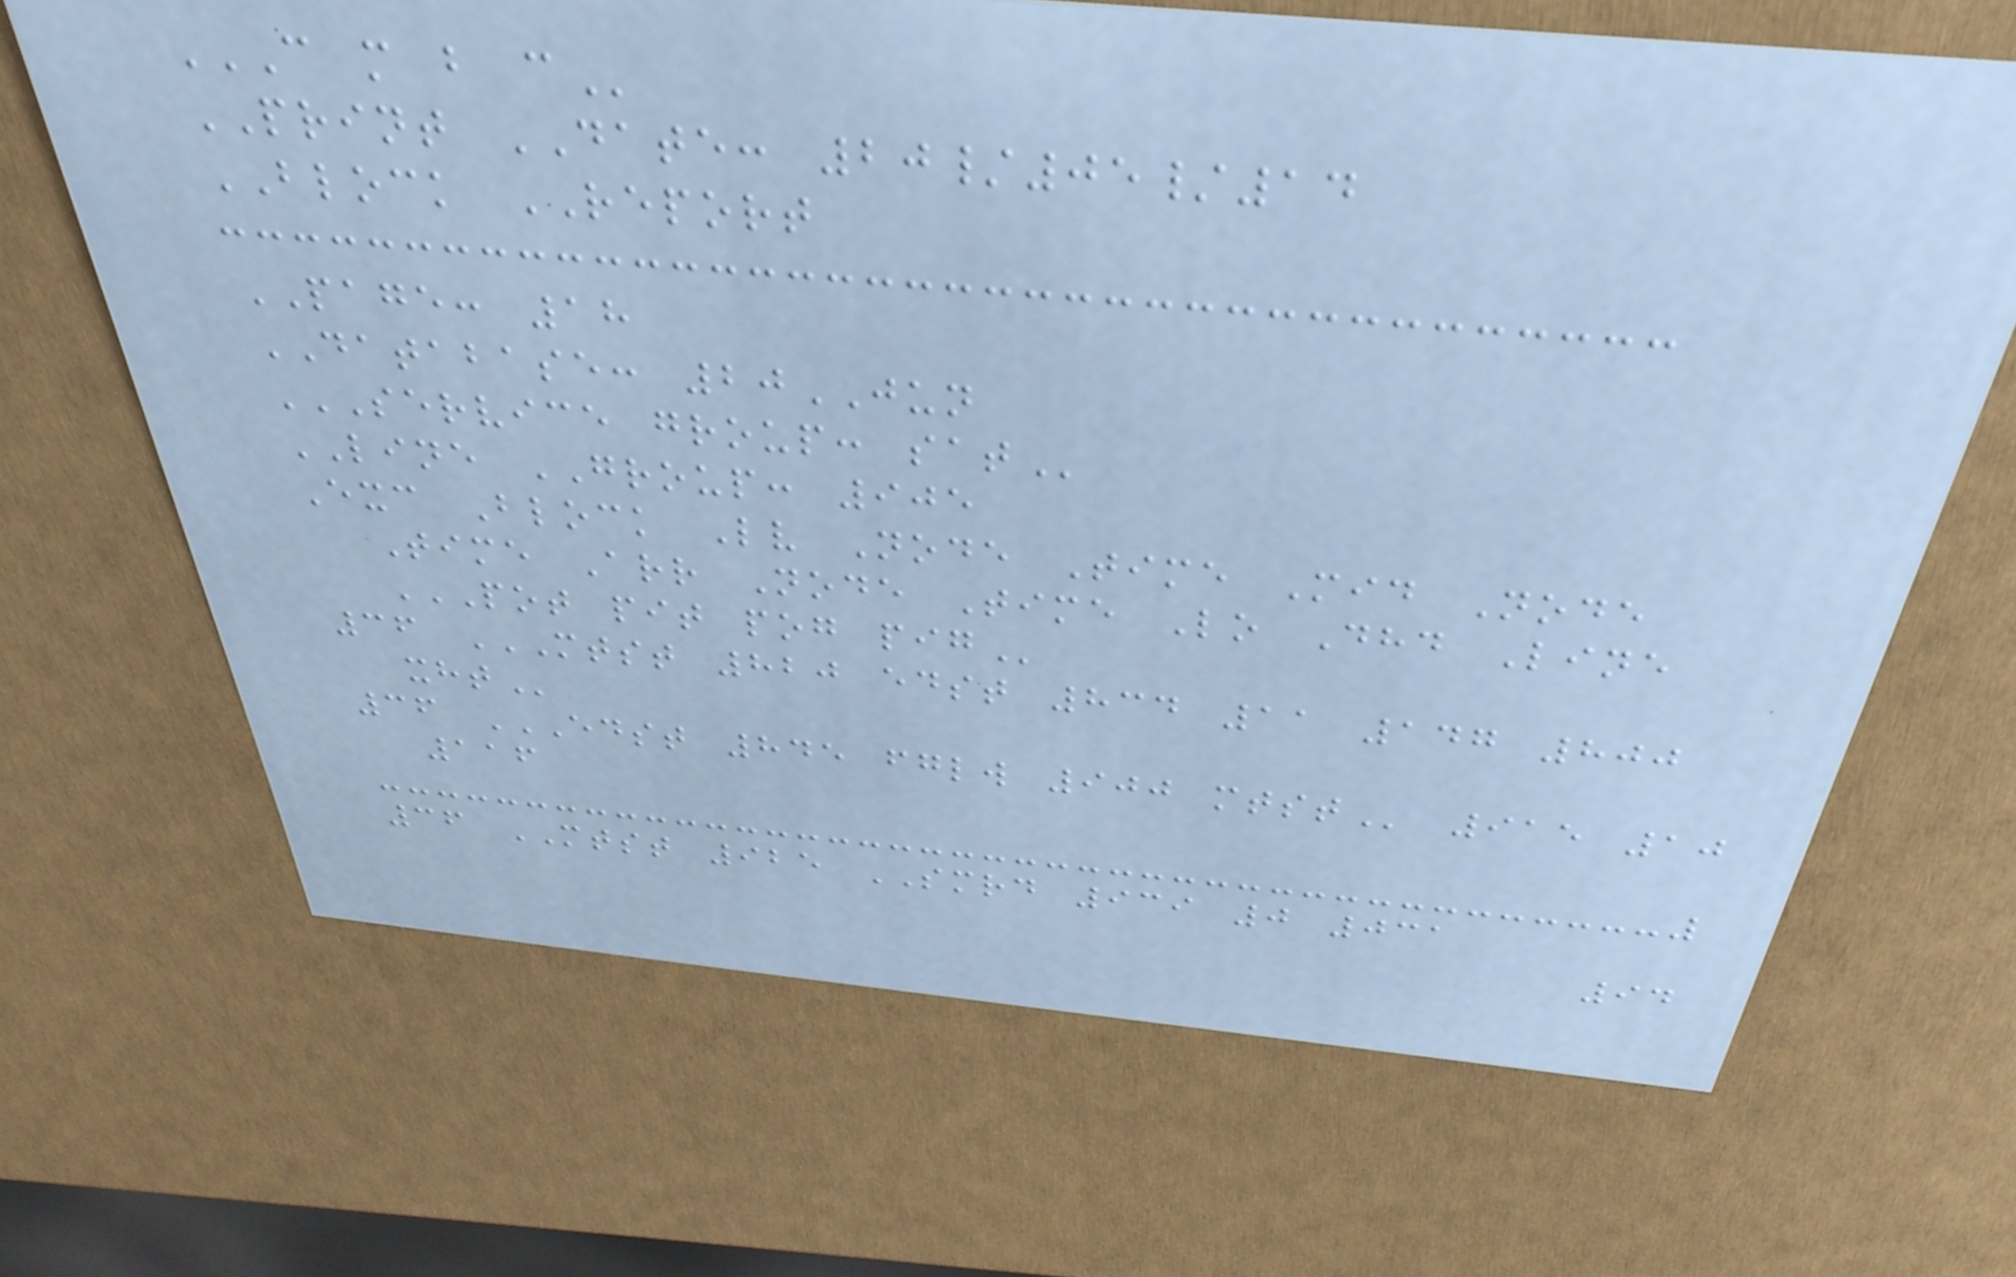C M B C
PRINT DATE: 20/05/14
BLOCK REPORT
PAGE: 18
DATABASE: 20JUN
SERVICE GROUP: SAT
LINE GROUP: 905
Exc Block Lv Node Time Mid Node
Time Arr Node Time Lo Dhd Line
POT PIT POG PIG
36 MTST 820 EDST 834 11 147 800
XHT
36 EDST 845 FGLW 900 MTST 915 10
116
36 MTST 925 SMRD 939 0 031
94
